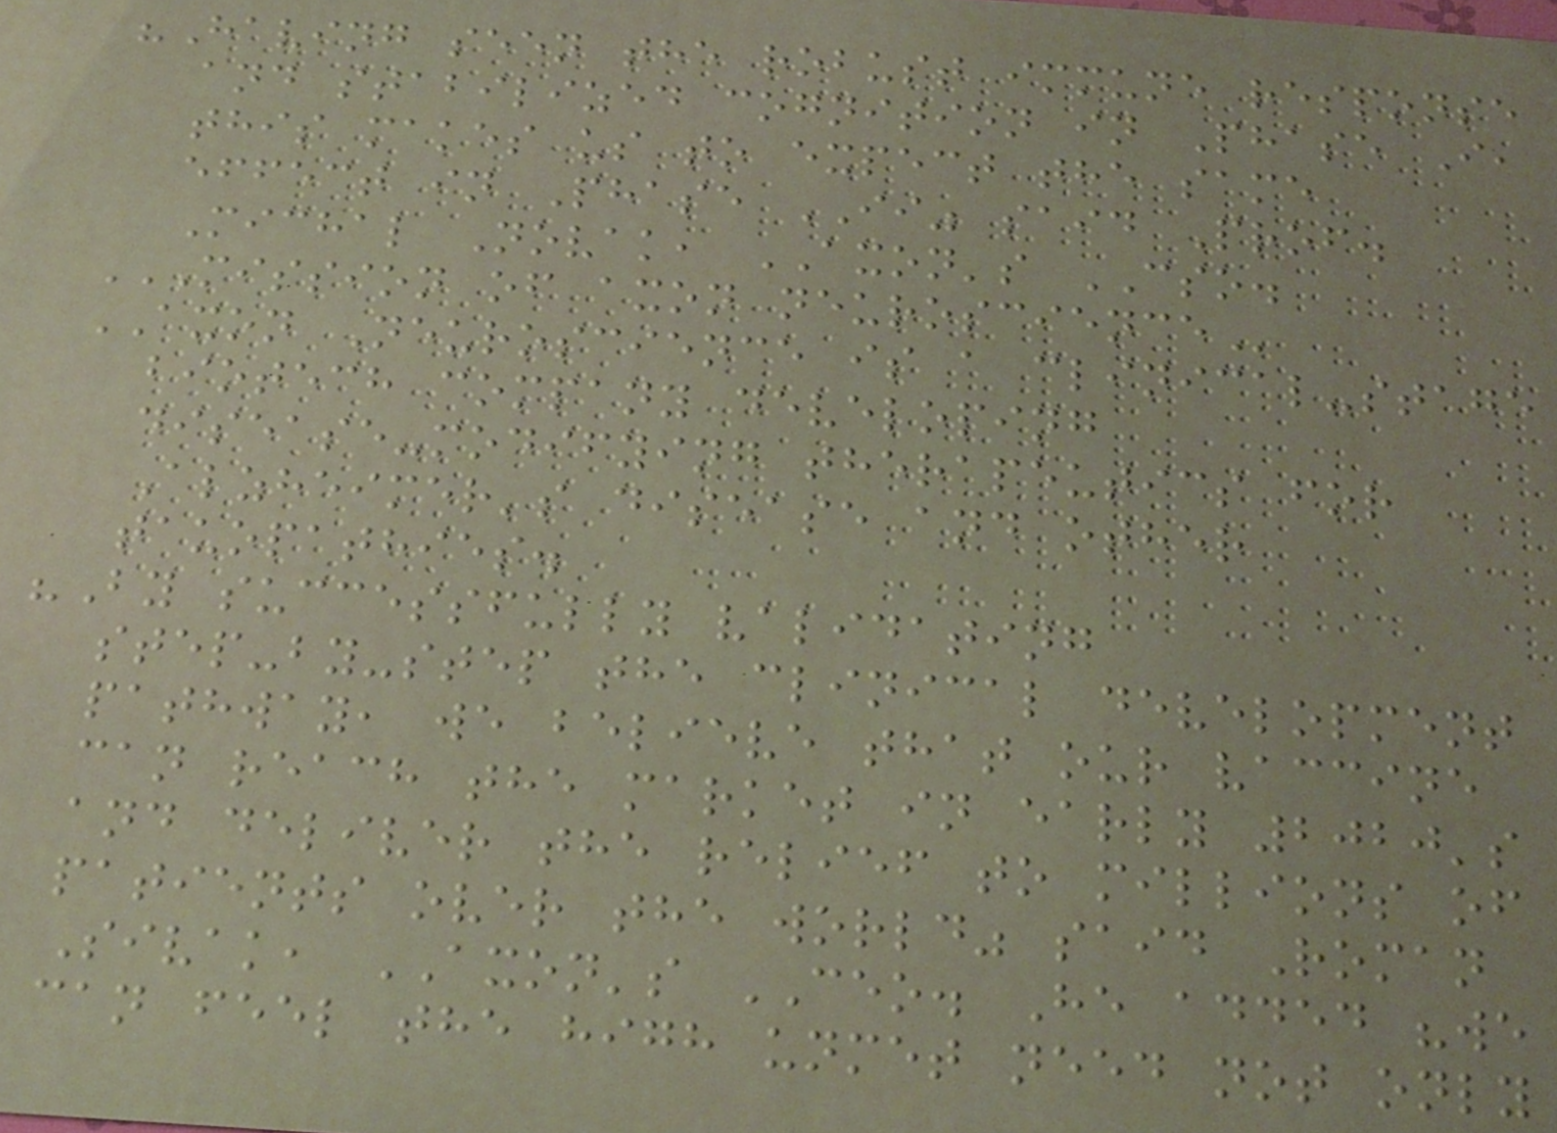"Having seen the robust immune response
and stabilized cognition in Phase I,
this makes us to expect the same
effect in Phase II" said Prof.
Michal Novak, AXON's CSO.
MISSION OF AXON NEUROSCIENCE
AXON Neuroscience is a clinical-stage
biotech company developing
disease-modifying therapeutics for
Alzheimer's disease and other
tauopathies.
"By successfully validating
step-by-step the clinical development
pathway, we believe that our vaccine
can reach the market in early 2020's
and deliver the relief to millions of
patients over the world" said Roman
Sivak, AXON's CEO. He added "we
can feel the high unmet need not only
